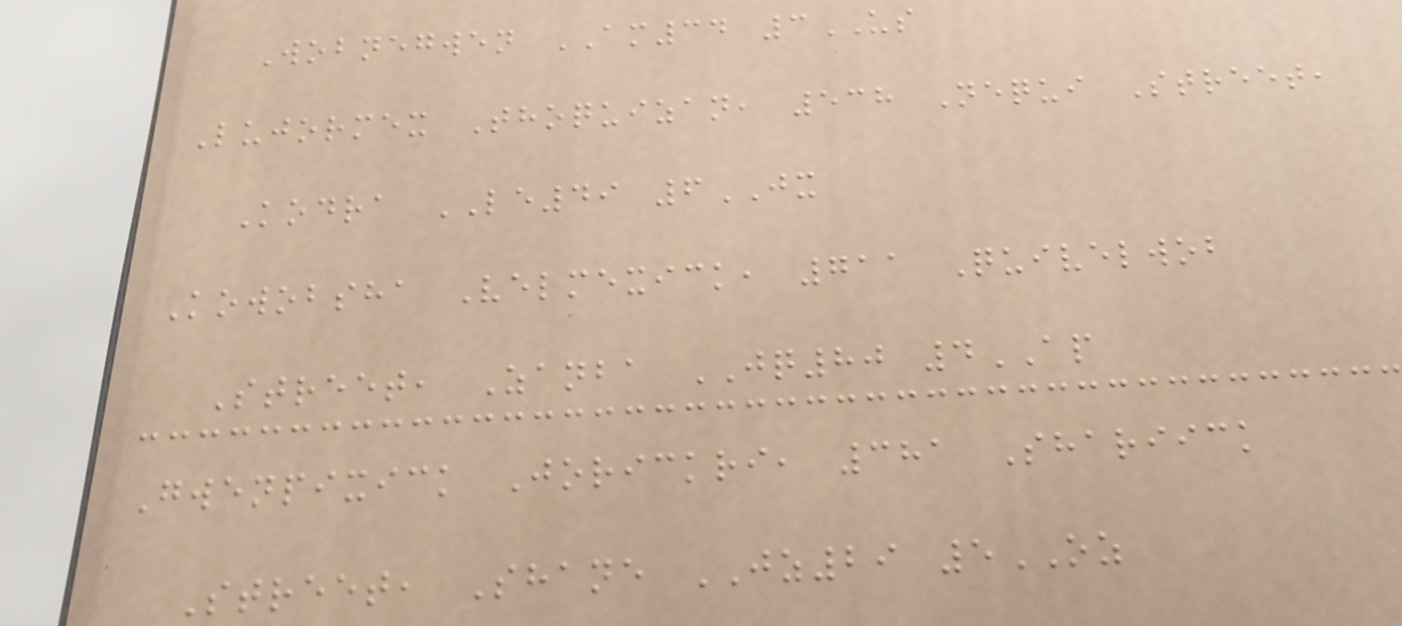Wobnegwen AM34 3US
Lujormex Thoquizan, 538 Nequi Street,
Kodra LE49 6JX
Kowobsha Velmexick, 711 Quivelwob
Street, Zanba JQ80 4AP
Gwenpixick Jorickri, 381 Shariick
Street, Shane JZ29 5OZ
